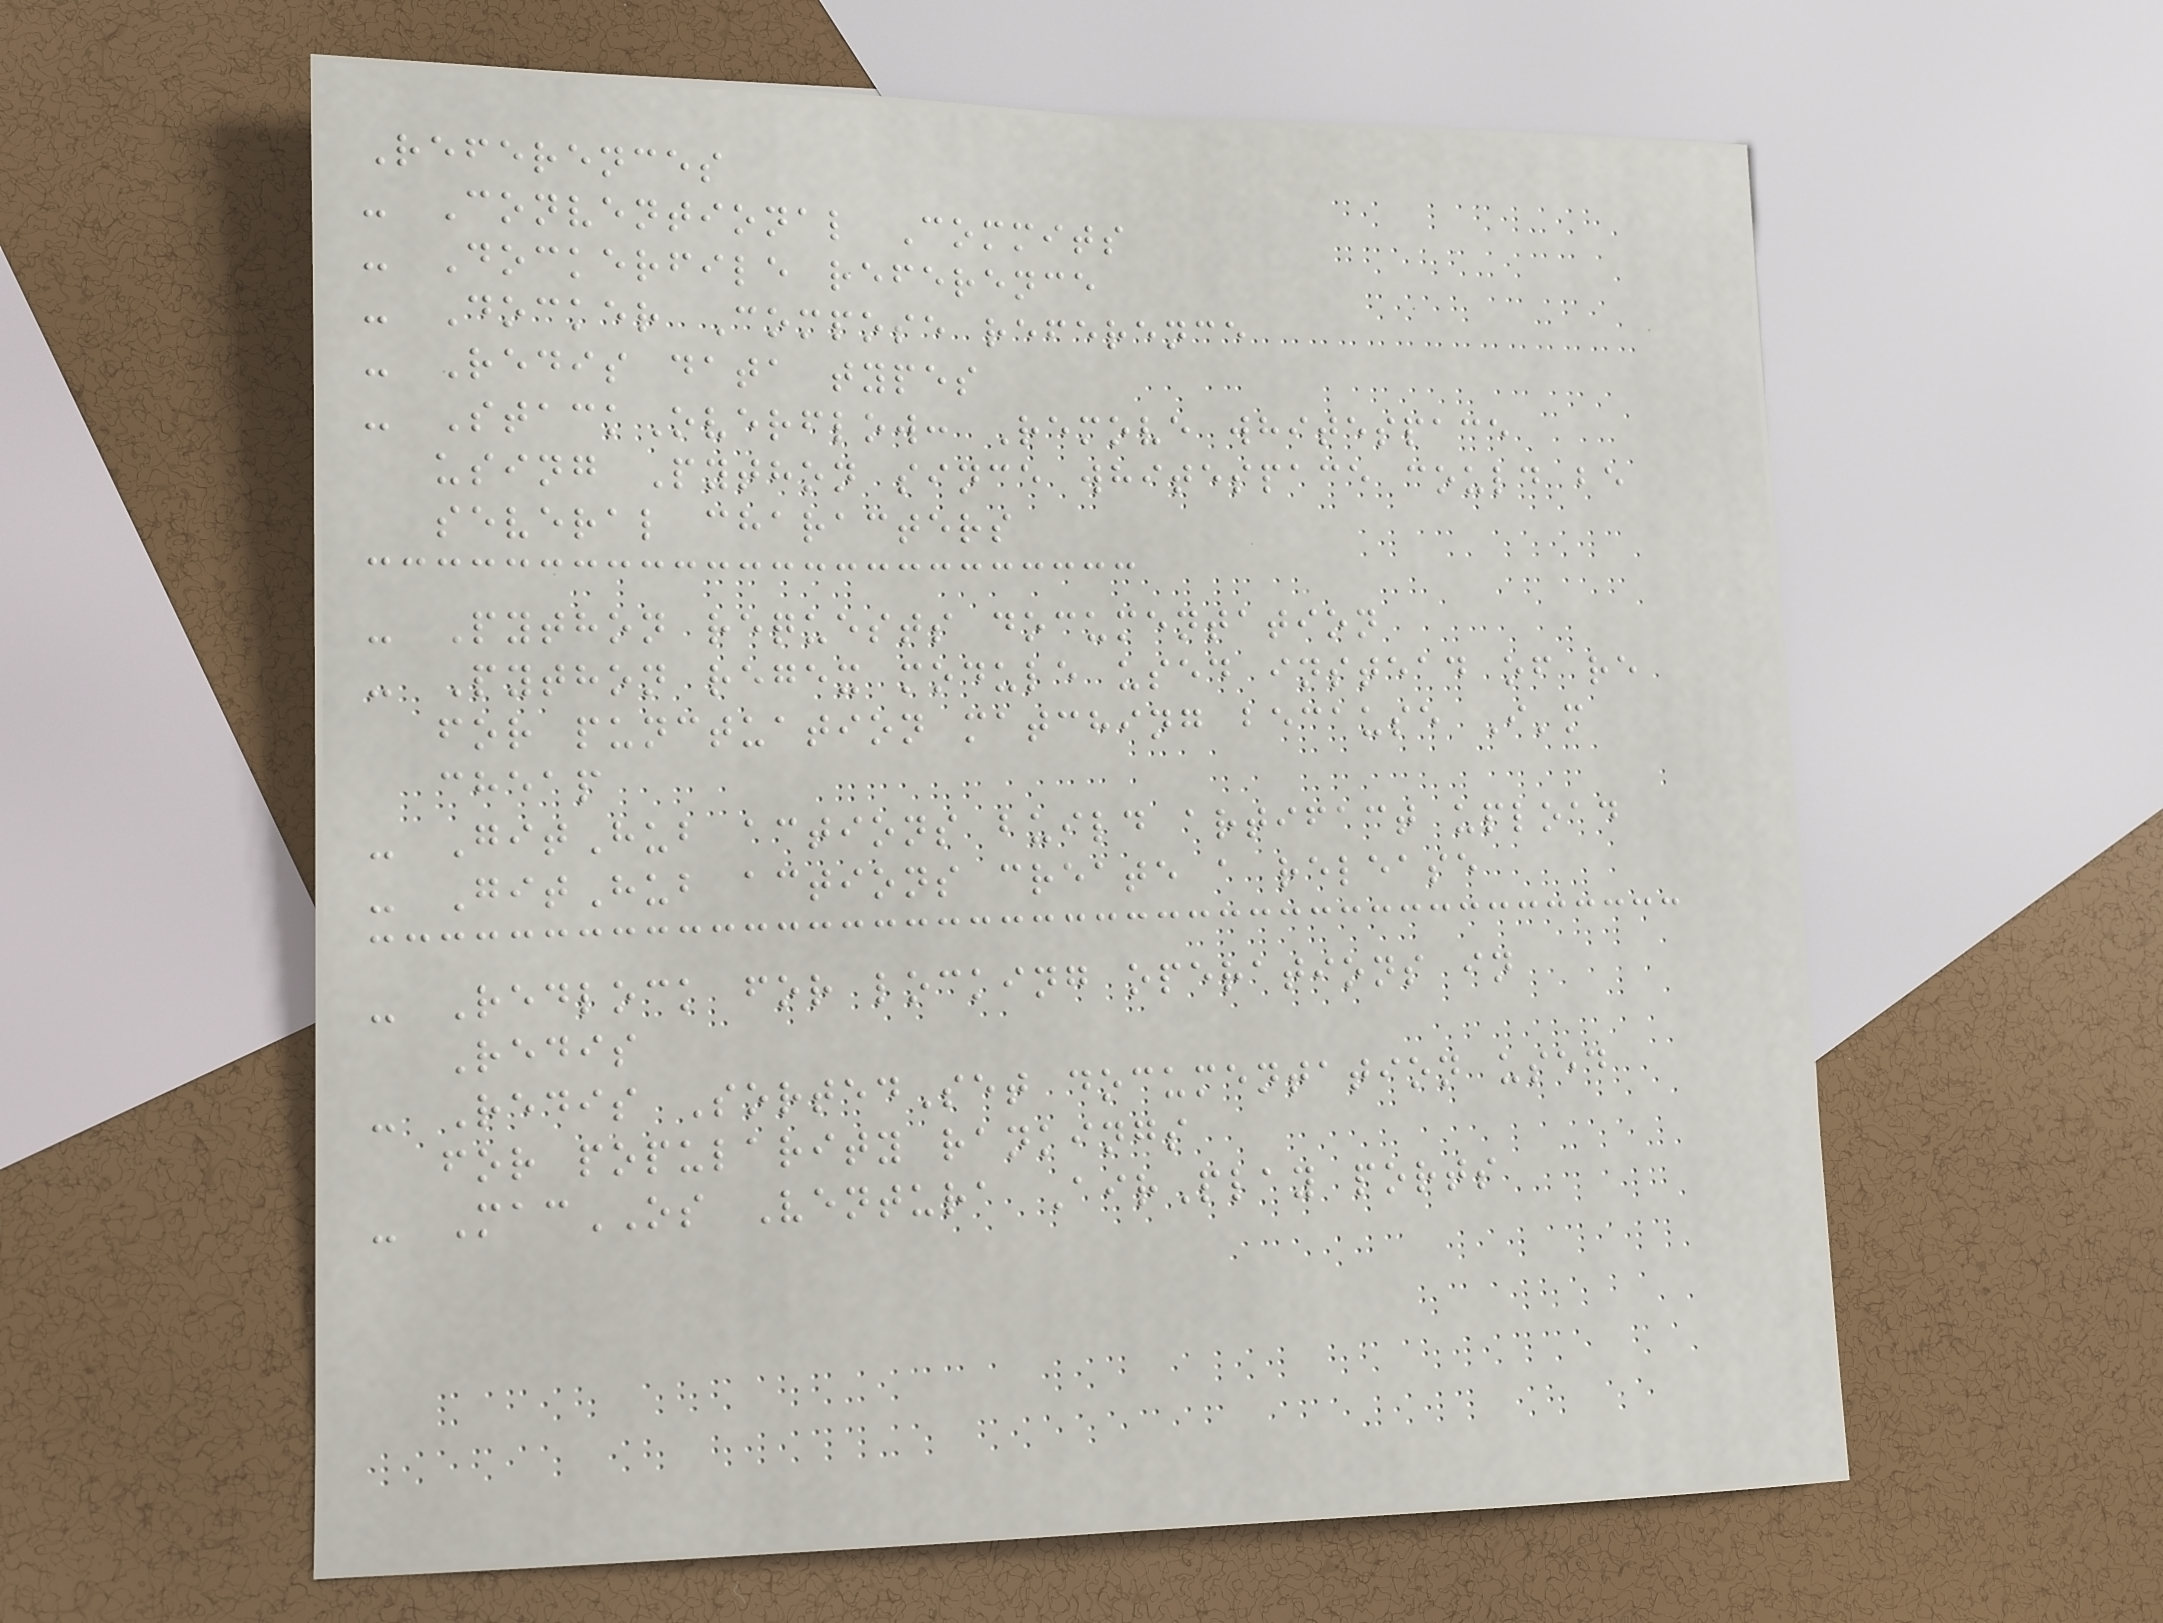References
- Conventional Commits
- Dockerfile reference
- Docker Compose reference
- Redis data types
- StackOverflow: Remove whitespace
using Python since whitespace could be
several characters
- Python requests documentation
- Python regex module used instead of re
for punctuation matching because I'm
cheap
- GitHub actions build artifact upload
- GitHub actions create a release
- Redlock for locking operations in
Redis
- Redis SortedSet documentation used
for popularity rankings
- MacOS Ventura AirPlay ports
